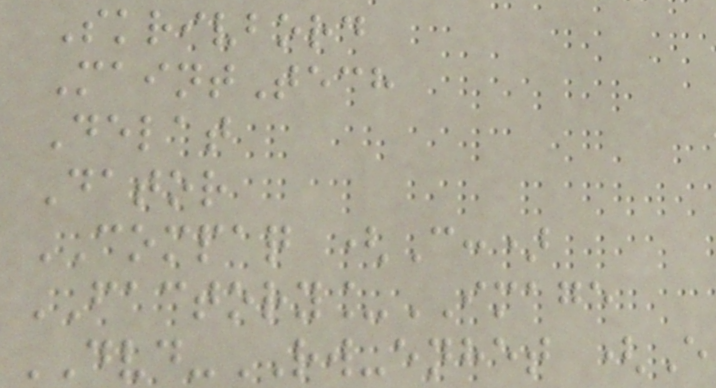Skrivbord
MaintTech
Delat
Dator
COMPAQ (C:)
FACTORY_IMAGE
DVD-RW-enhet (E
